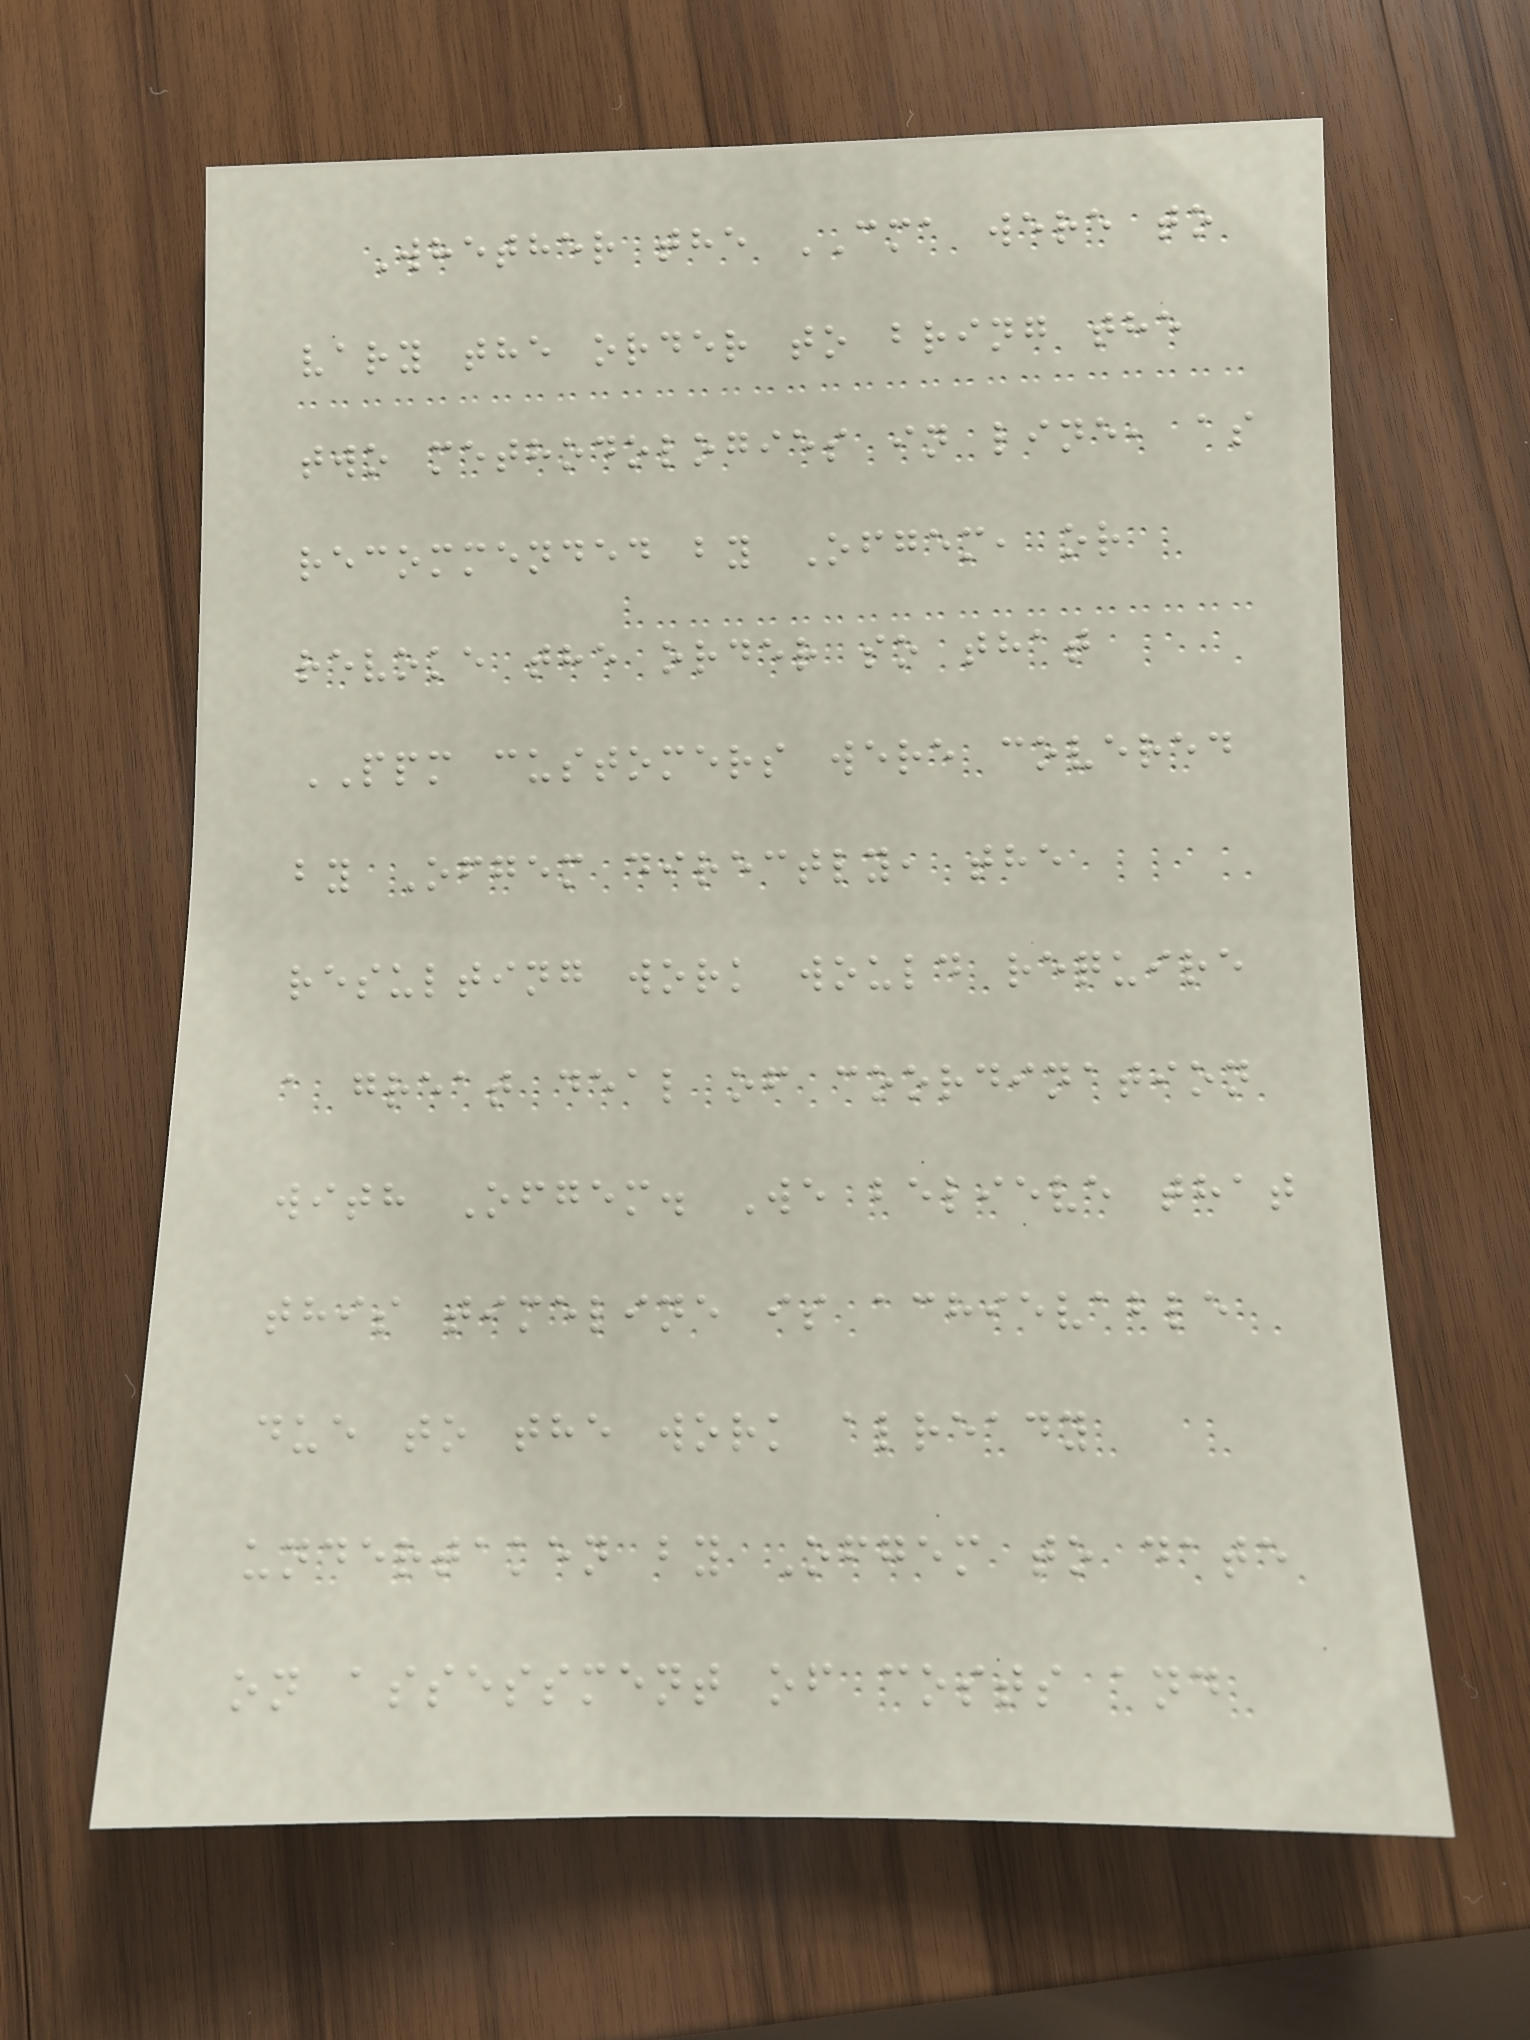Whether the CMA were to
vary the order to bring the
two methodologies in line, as
recommended by Ofgem, or
revoke the order so that
PPM customers were covered
by Ofgem directly, the
resulting work would require
a great deal of coordination
with Ofgem. We believe that
this timeline is achievable
due to the work already
undertaken by Ofgem to date
on assessment of costs and
